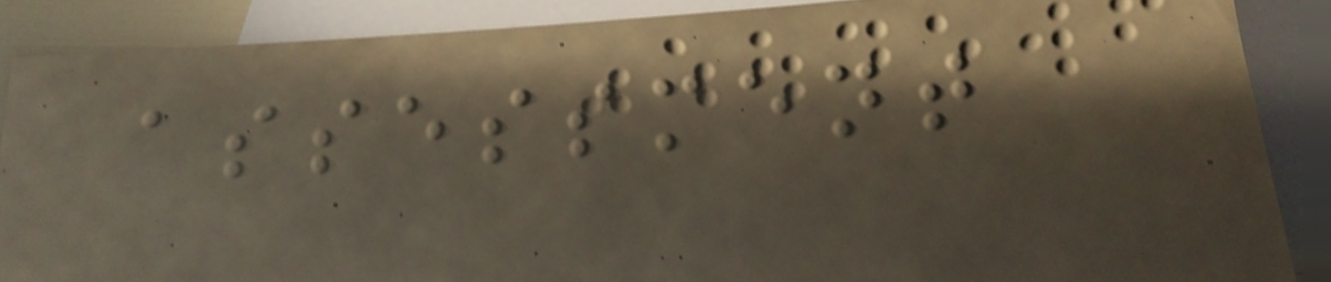assessment
